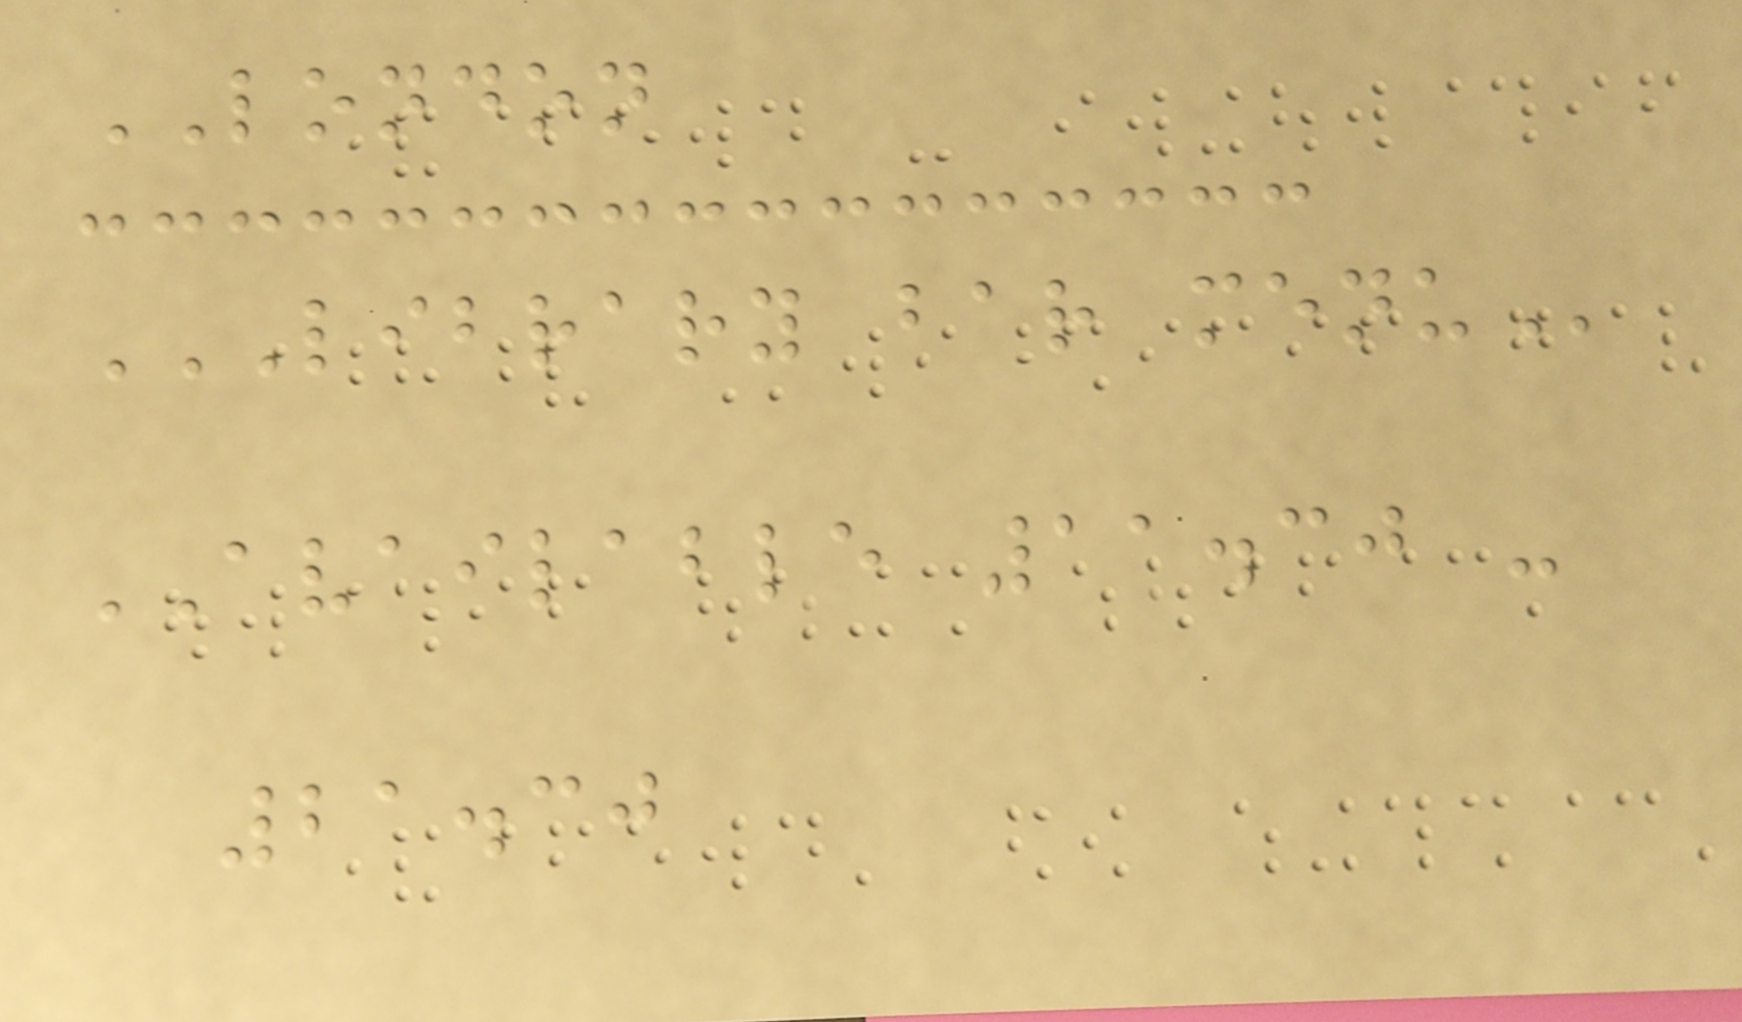LONDON
LIBRARY BAR MENU
AVAILABLE 11.30 -
21.30
